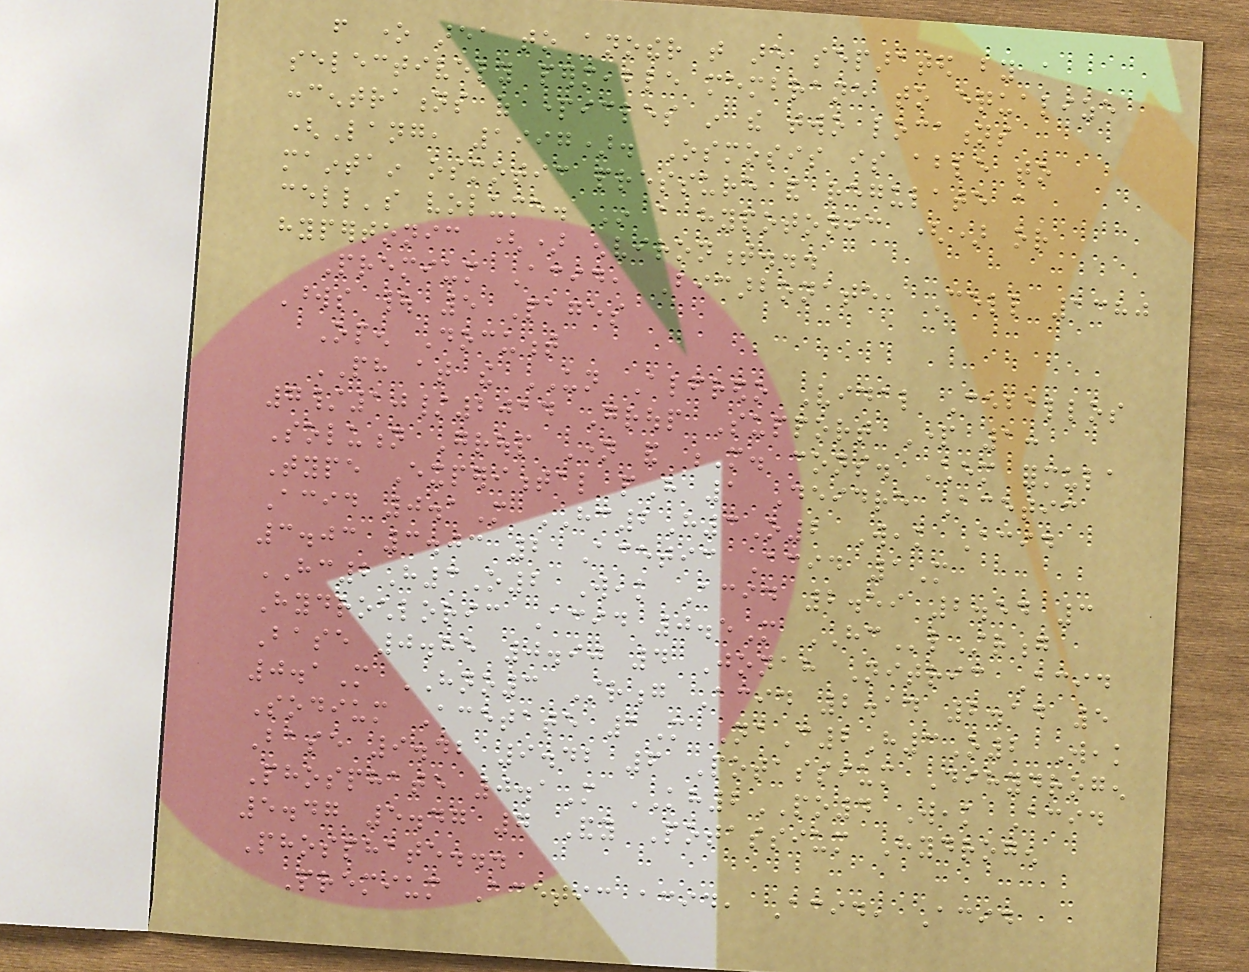from one area to another that are separated by a
selectively permeable membrane to equalize
concentrations of particles in the two locations
(Lang, 1997). Osmosis is able to
maintain osmotic pressure and regulate a
cell's volume. In a hypotonic () or
hypertonic () environment...
Premium Acid, Bicarbonate, Cell 1380
Words | 5 Pages
Open Document
PH at the UN Alfredo Vidal Ceballos
7/10/2014 Group Support Part 1:
Solution Group Name and M. cons. Chem formula
Type Experimental pH 1 Deidre Acetic
Acid 0.1M HC2H3O2 Weak Acid
3.03 3.03 2 Acetic Acid 1M
HC2H3O2 Weak Acid 2.59 2.54 3
Hydrochloric Acid 0.5M HClStrong
Base 0.85 0.90 4 Jonah Nitric Acid
0.1M HNO3 Strong Acid 2.14 2.14 5
Sodium Acetate 1M NaC2H3O2 Weak
Base 9.42 9.42 6 Potassium Dihydrogen
Phosphate 0.1M KH2PO4 Weak Acid
5.47 5.47 7 Andy Potassium Hydrogen
Phosphate...
Premium Acetic acid, Acid, Acid
